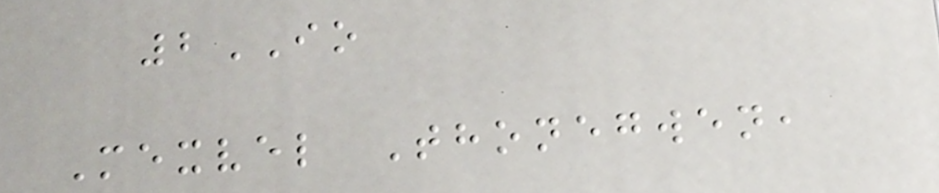2IO
Mexvel Thonegwen,
